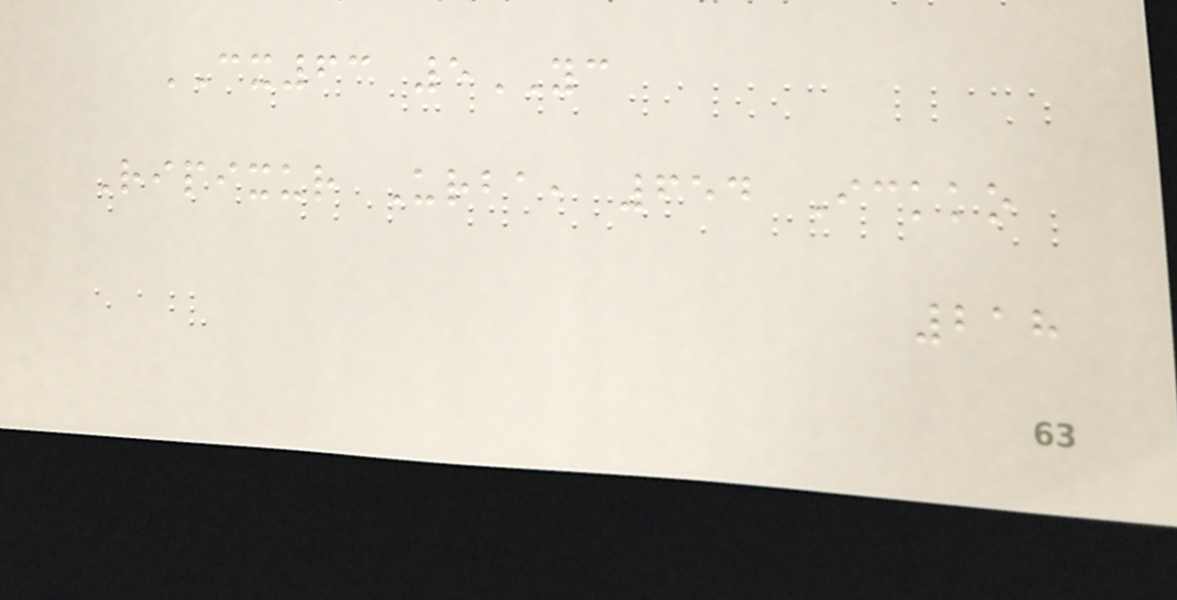CX63 5YC
Ripixur Urba, 654 Ickko
218
